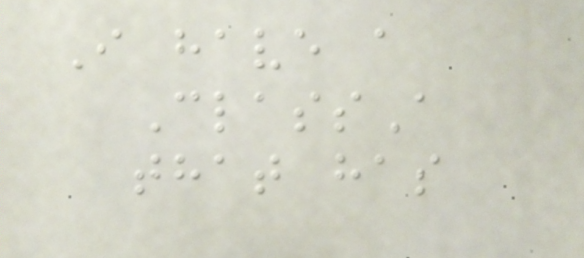I have a
ClassA
that has
